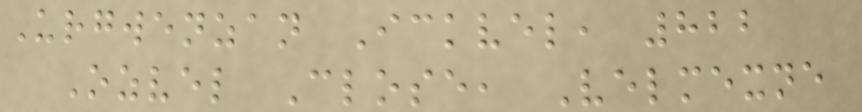Urgwenzan Ickvel, 822
Ozvel Close, Velmexne
